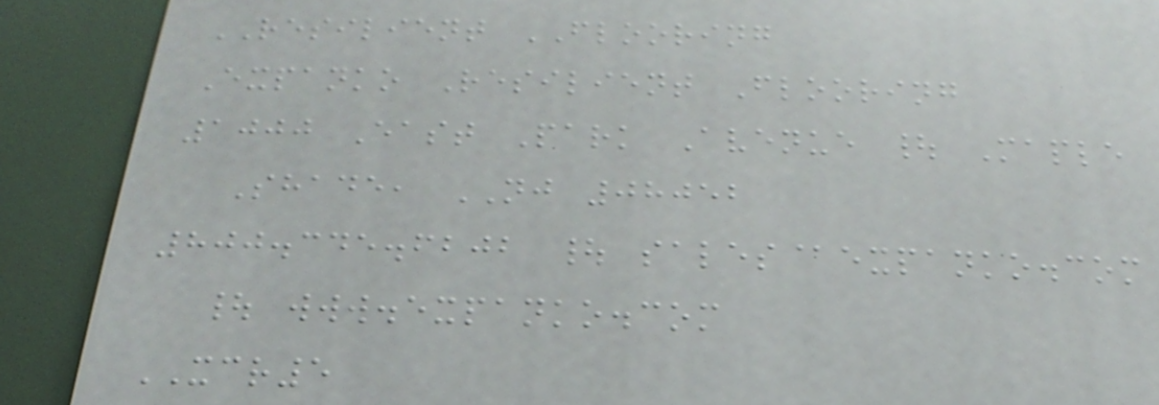RESILIENT FLOORING
Expanko Resilient Flooring
1000 East Park Avenue | Maple
Shade, NJ 08052
800.345.6202 | sales@expanko.com
| www.expanko.com
XCR5
